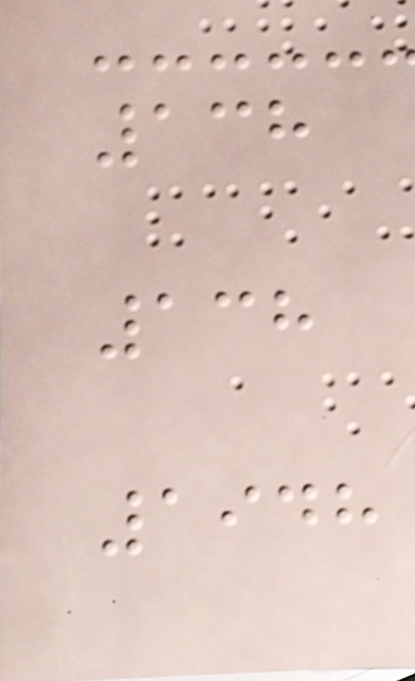138
138
1948
